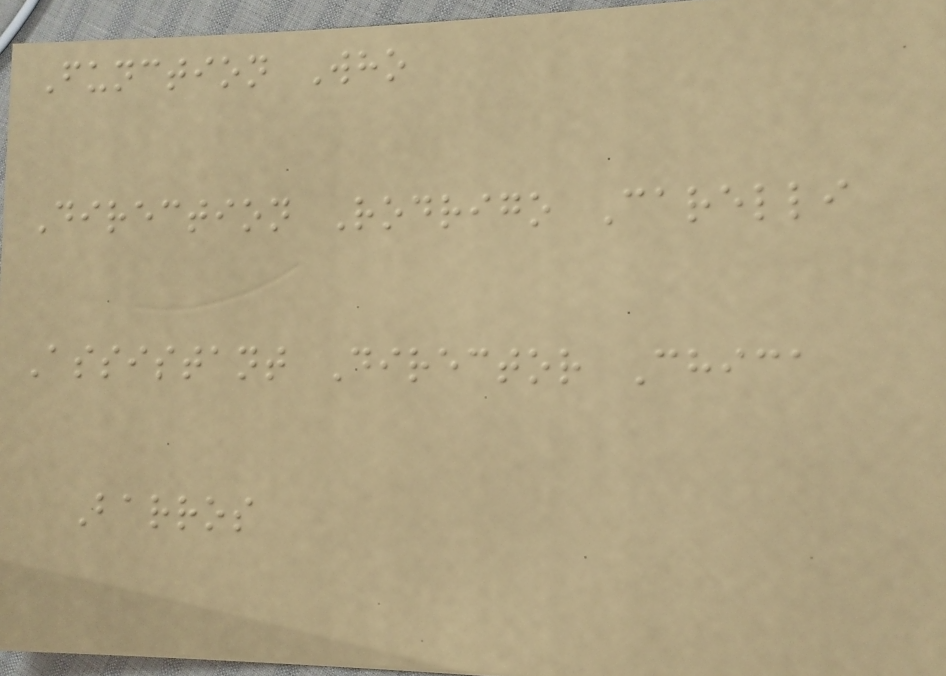Function Who
Direction Rodrigo Carelli
Assistant Director Chica
Barros
